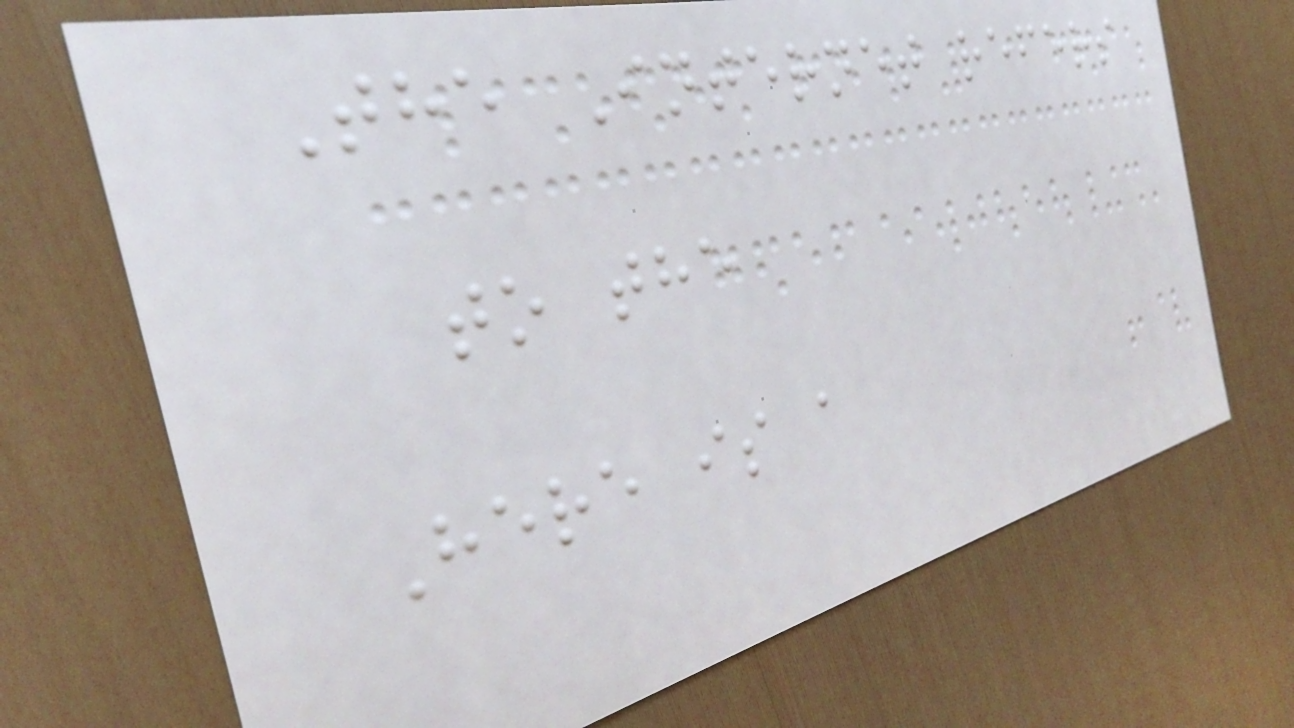The Internet refers
to the
Here is a
